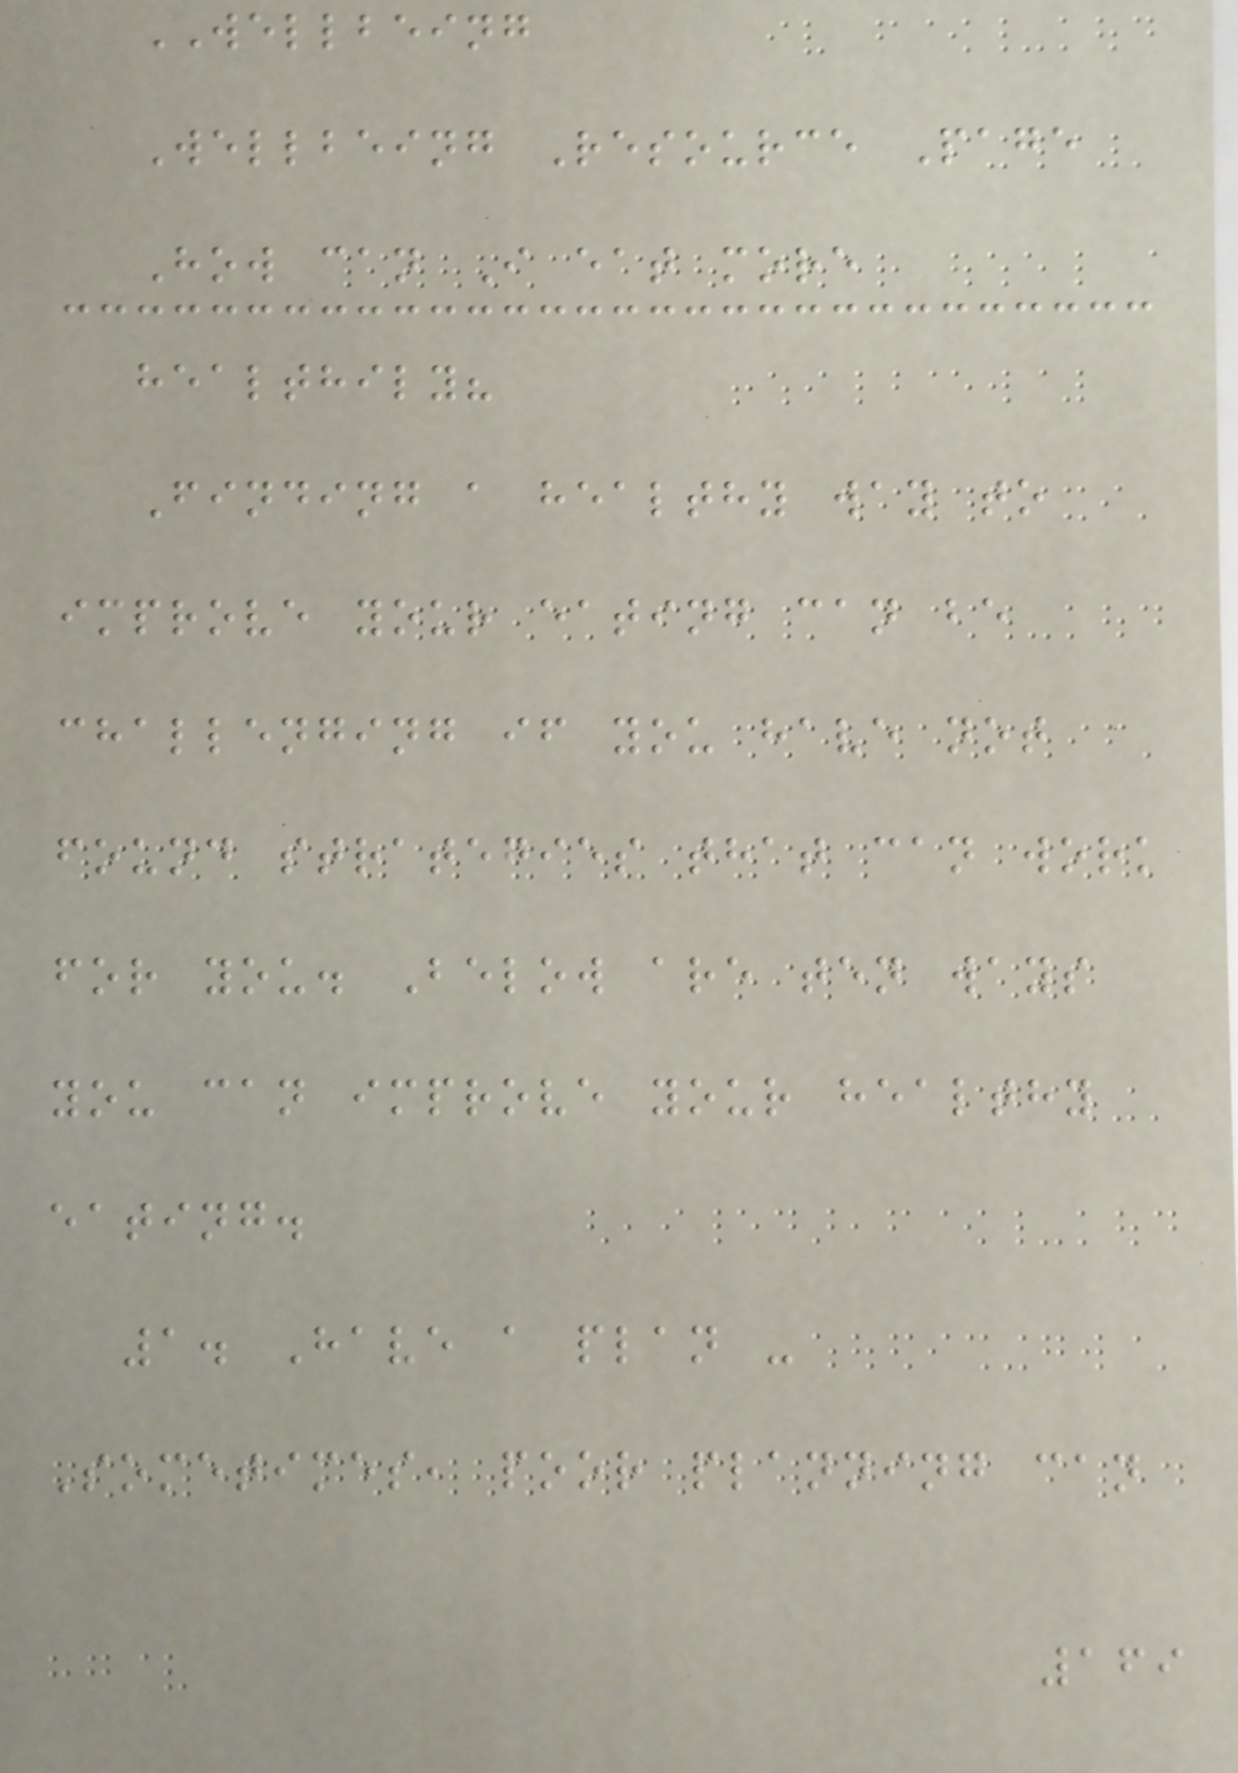WELLBEING
Wellbeing Resource Page
How can I eat more
healthily?
Finding a healthy way to
improve your eating can be
challenging if you have not
found strategies that can work
for you. Below are ten ways
you can improve your healthy
eating.
1. Have a plan -
Sometimes, poor planning can
169
